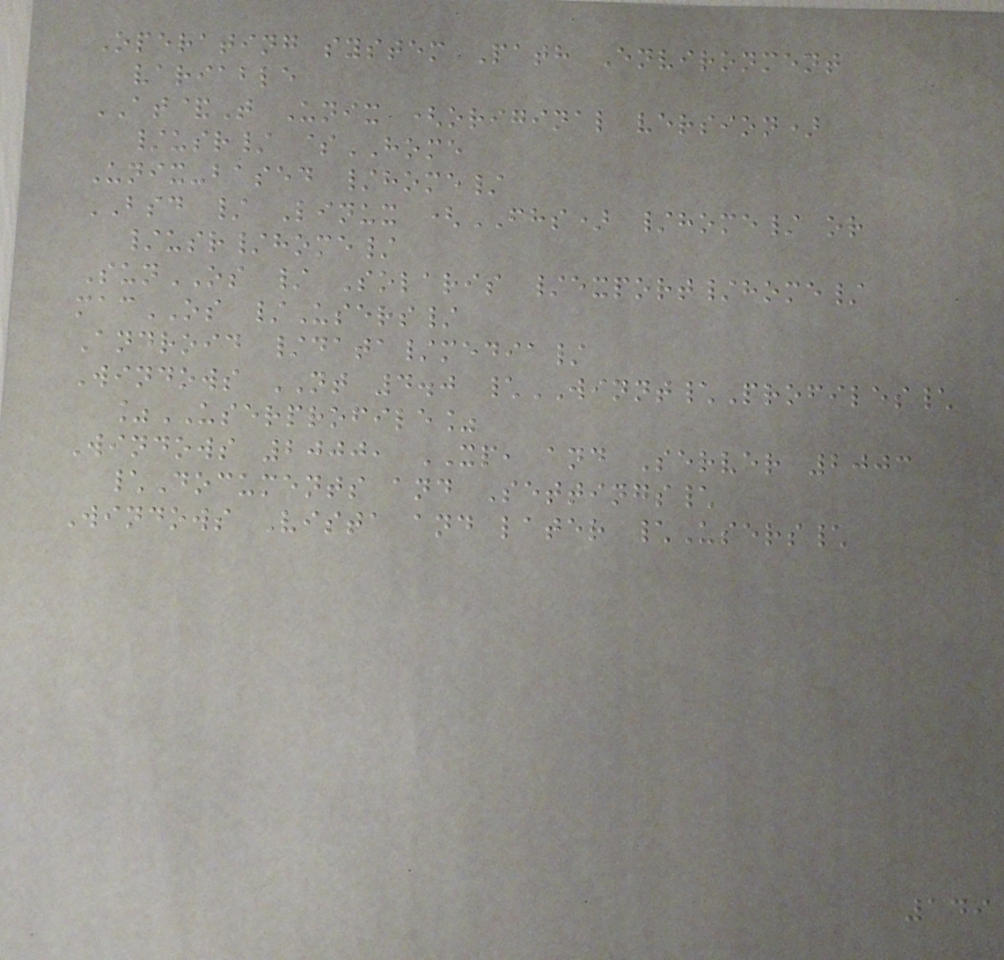Operating system Path Environment
variable
AT&T Unix (original version)
/usr/ $HOME
Unix-based /home/
BSD / Linux (FHS) /home/ or
/usr/home/
SunOS / Solaris /export/home/
macOS /Users/
Android /data/media/
Windows NT 4.0 \WINNT\Profiles\
%USERPROFILE%
Windows 2000, XP, and Server 2003
\Documents and Settings\
Windows Vista and later \Users\
149
